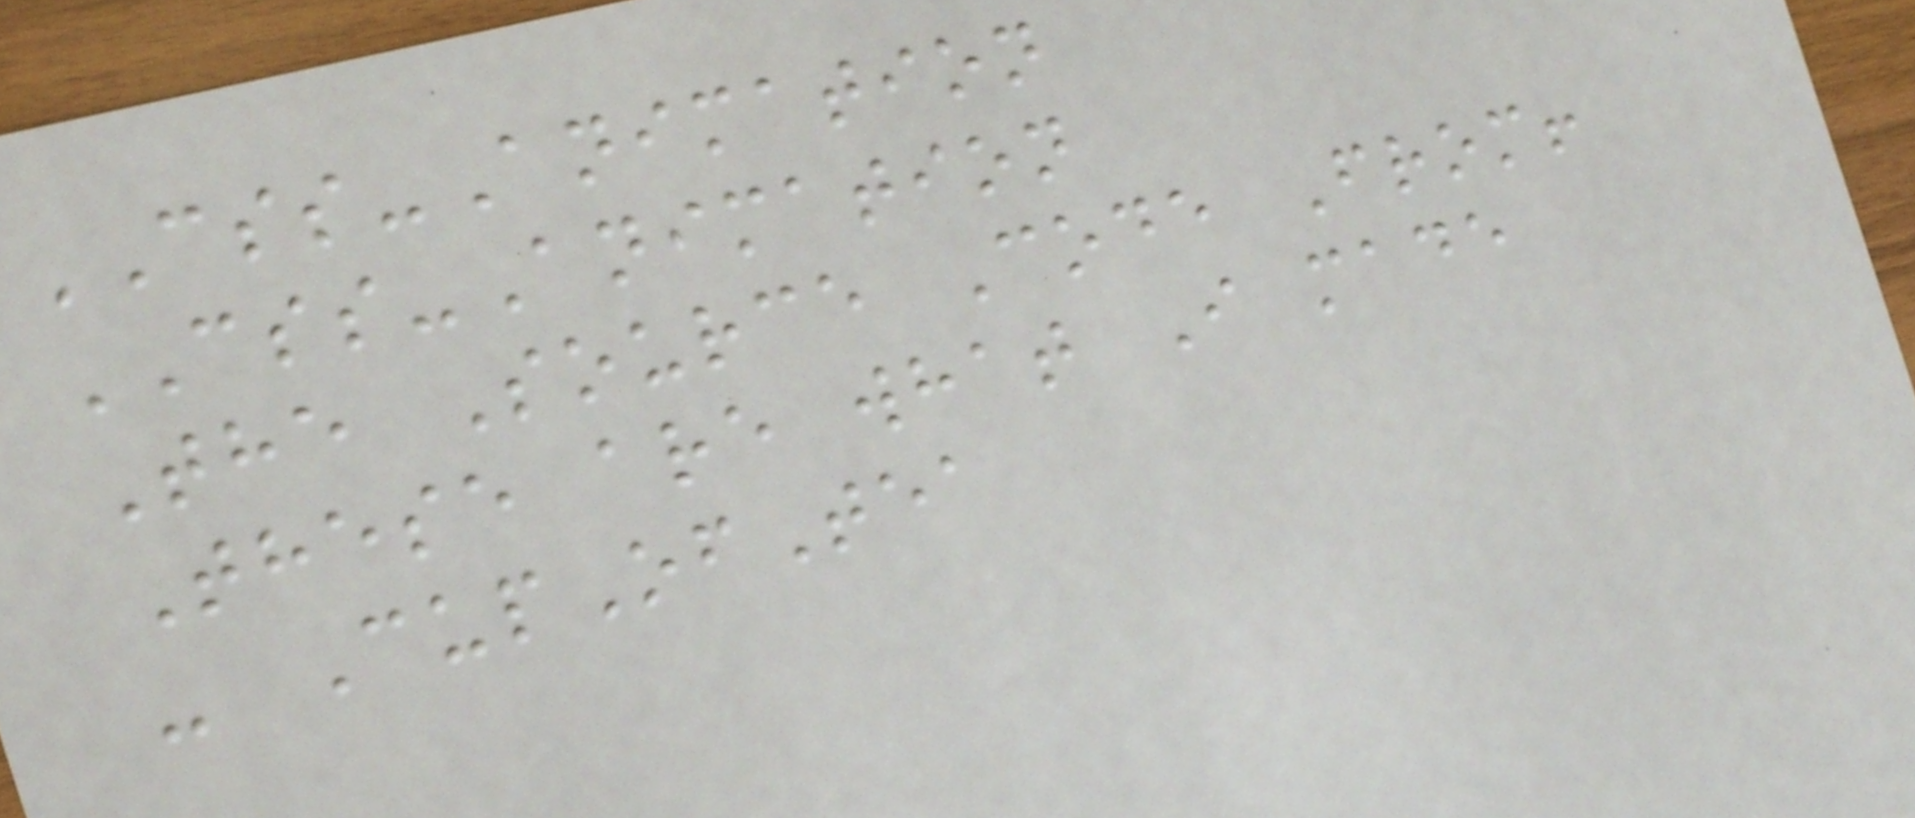CSS-Animation
CSS-Animation
The Source Code From!
These are what I made
- CupOfTea
